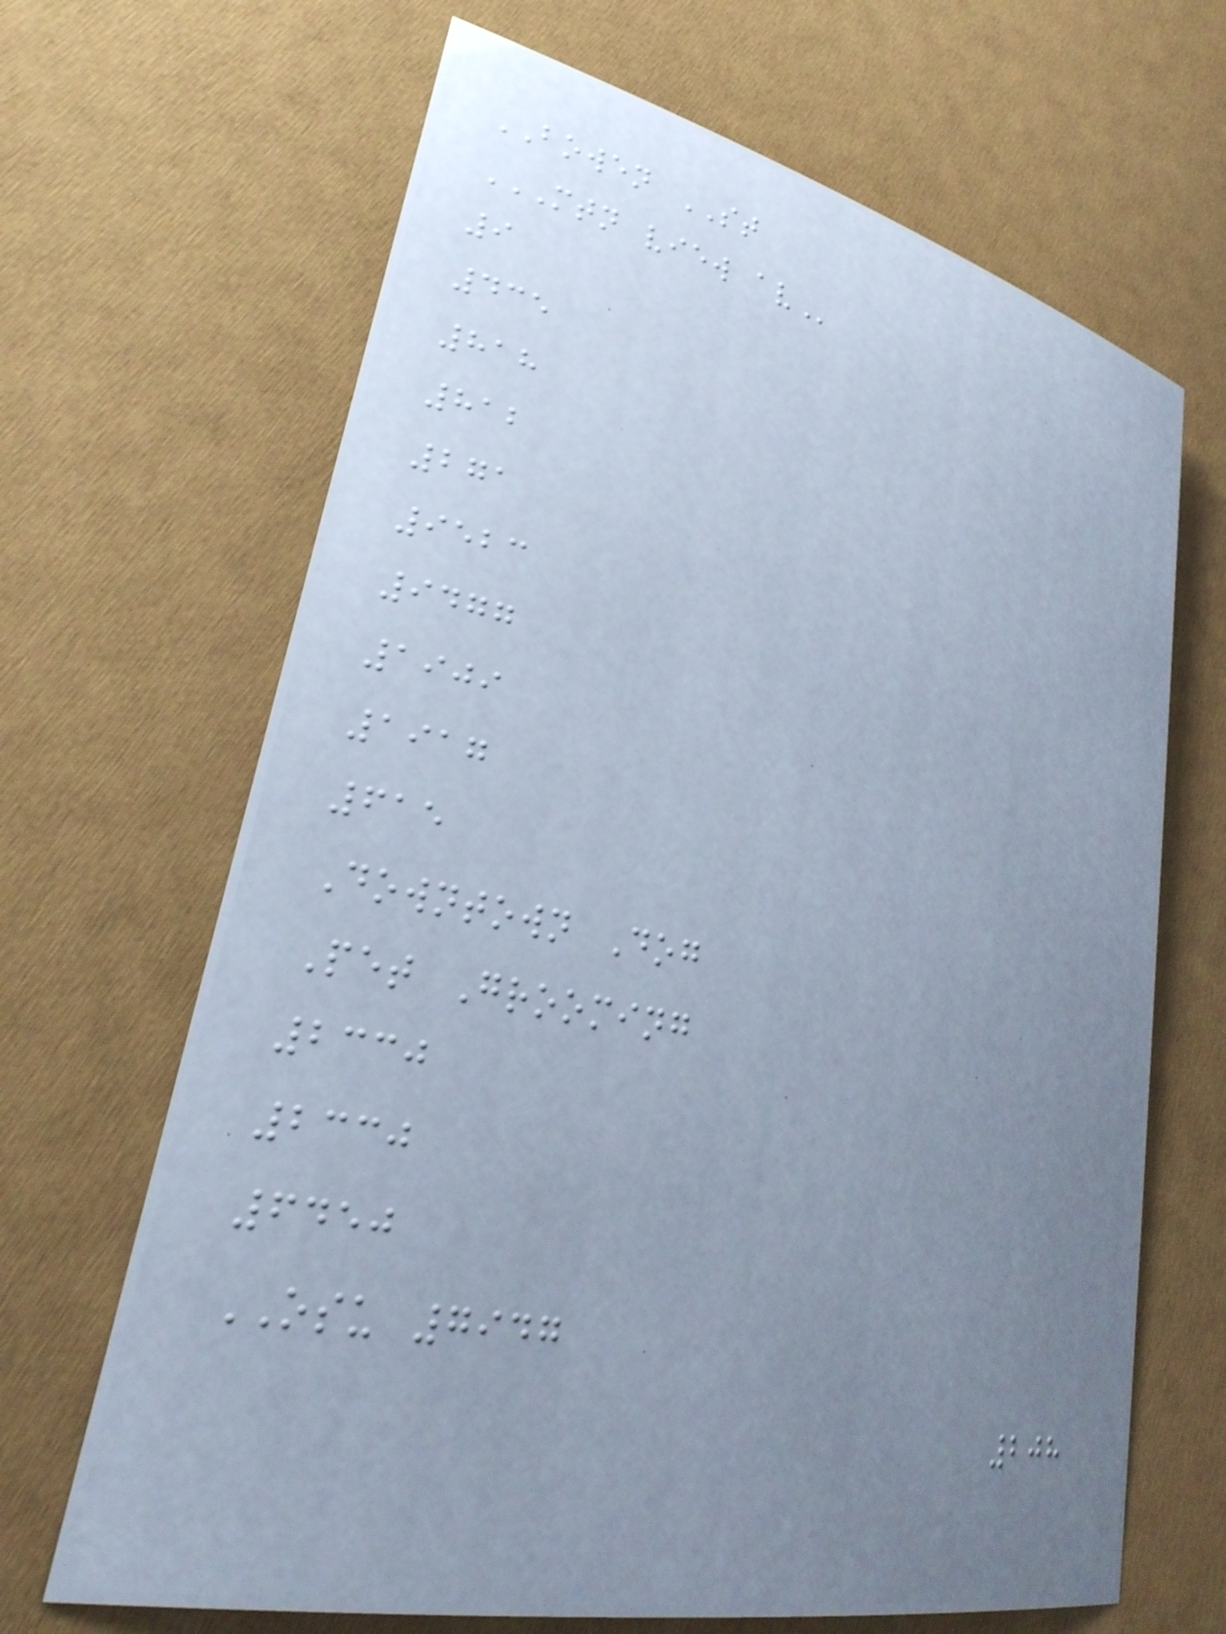BOWEN ST
MTN VIEW AV
9
435
818
812
271
9523
9477
1909
1917
615
Downtown Dog
Pet Grooming
2330
2330
6450
OSU 7947
208
